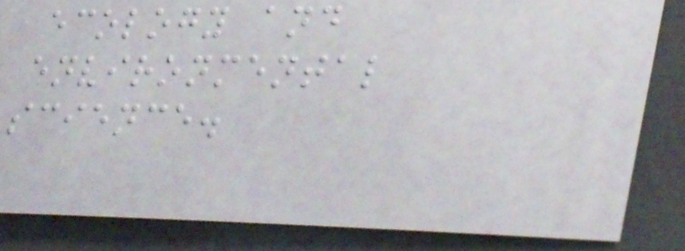ecology and
environmental
science.
